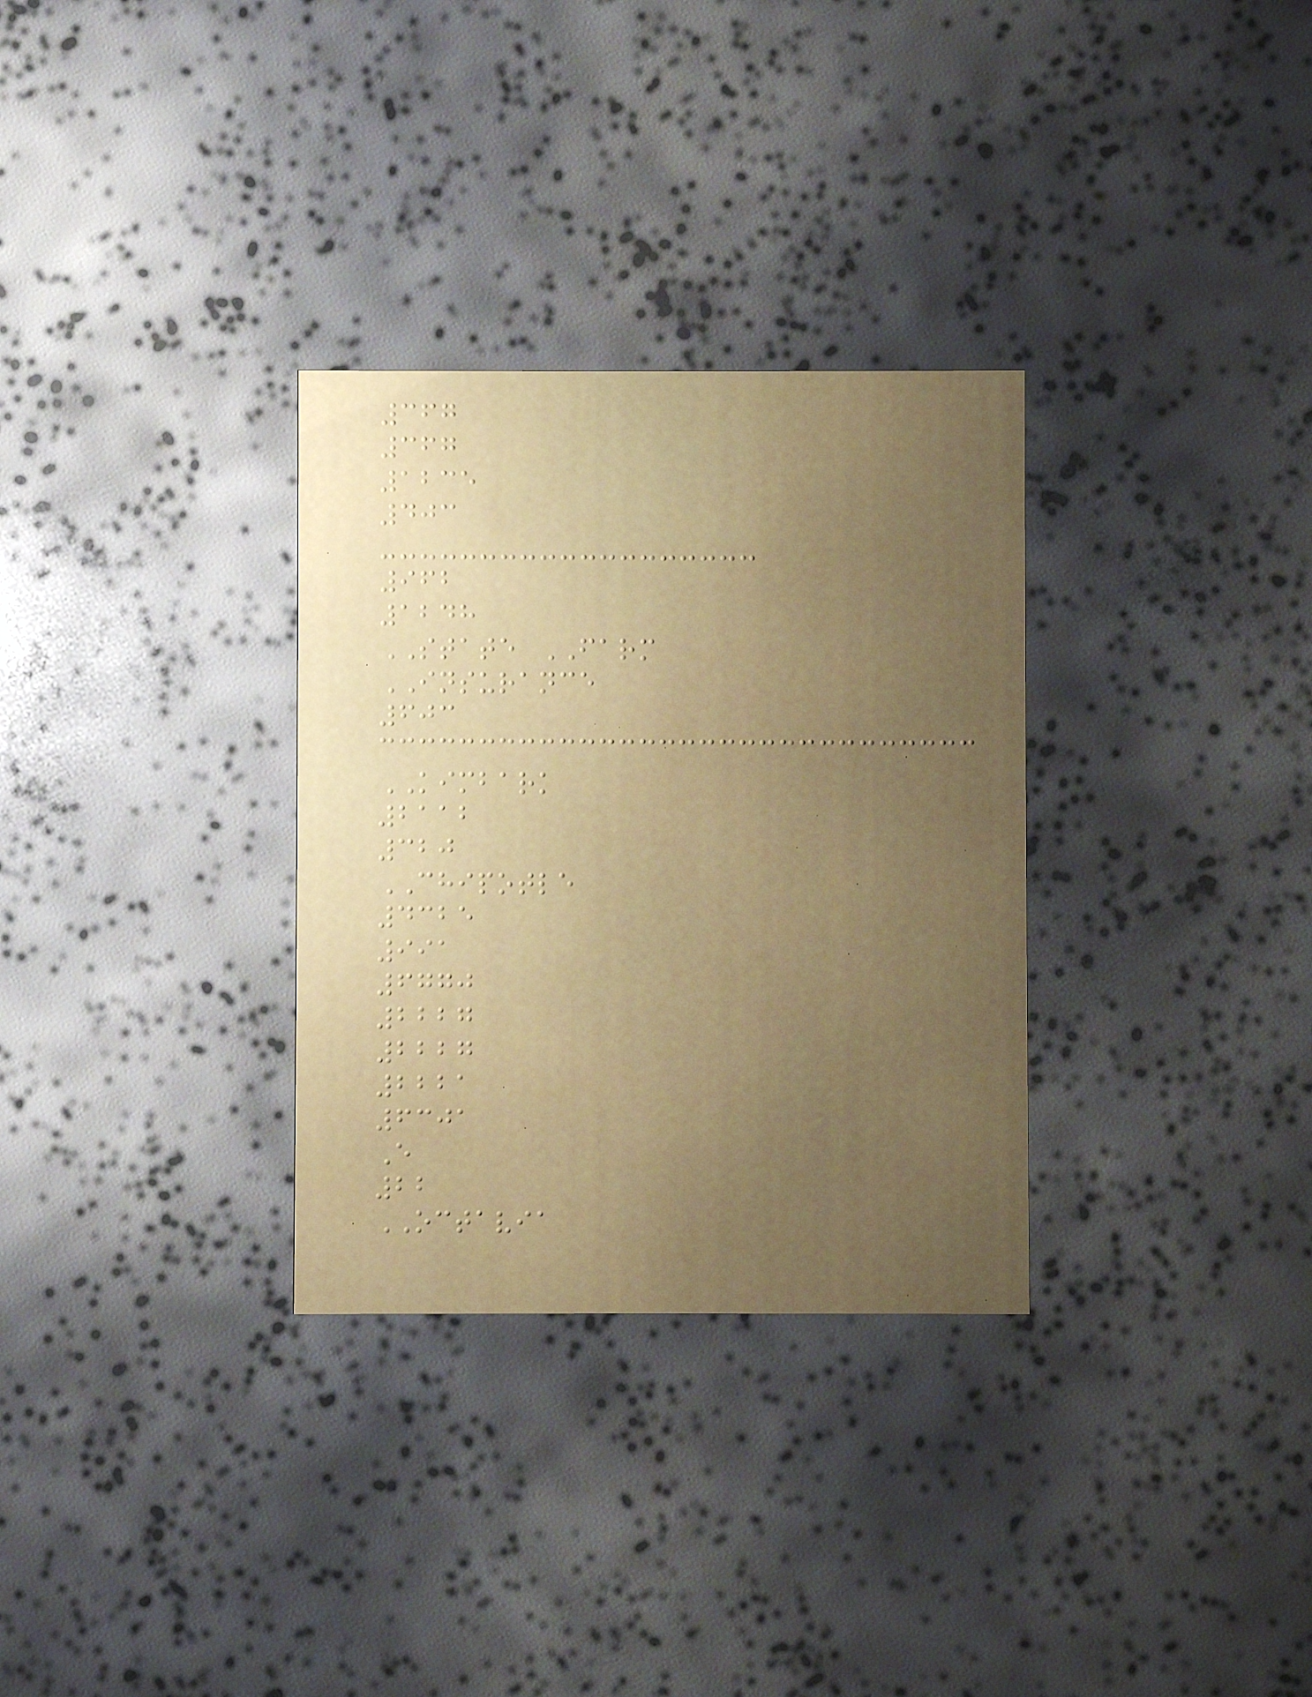367
367
1235
403
962
1248
STATE FARM
INSURANCE
603
KIMBARK
2112
320
CHIPOTLE
4325
991
6770
2227
2227
2221
6301
E
22
OCTAVIA
